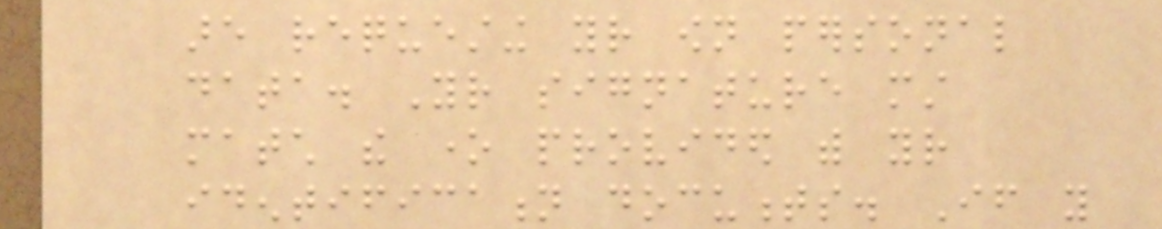are requesting your own personal
data. Your signature must
match the one provided with your
identification documents. If you
